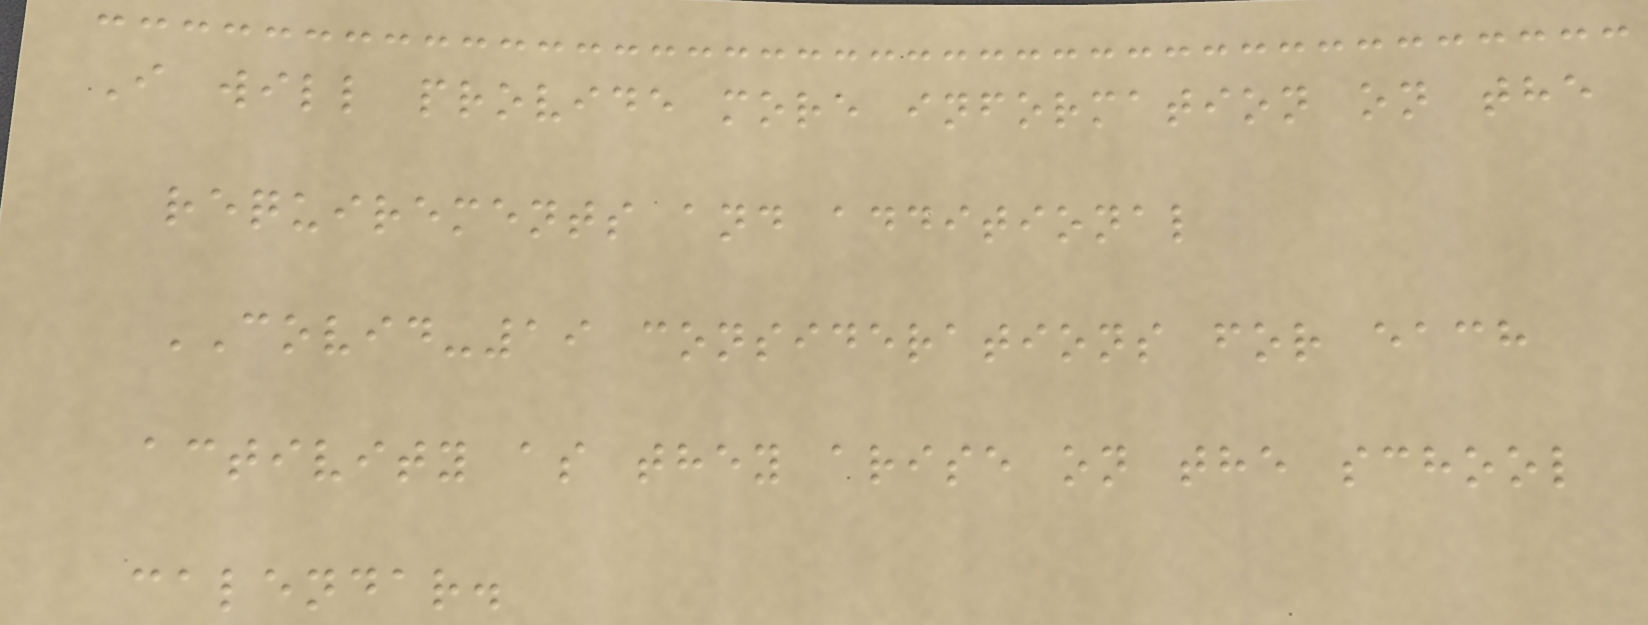I will provide more information on the
requirements and additional
COVID-19 considerations for each
activity as they arise on the school
calendar.
